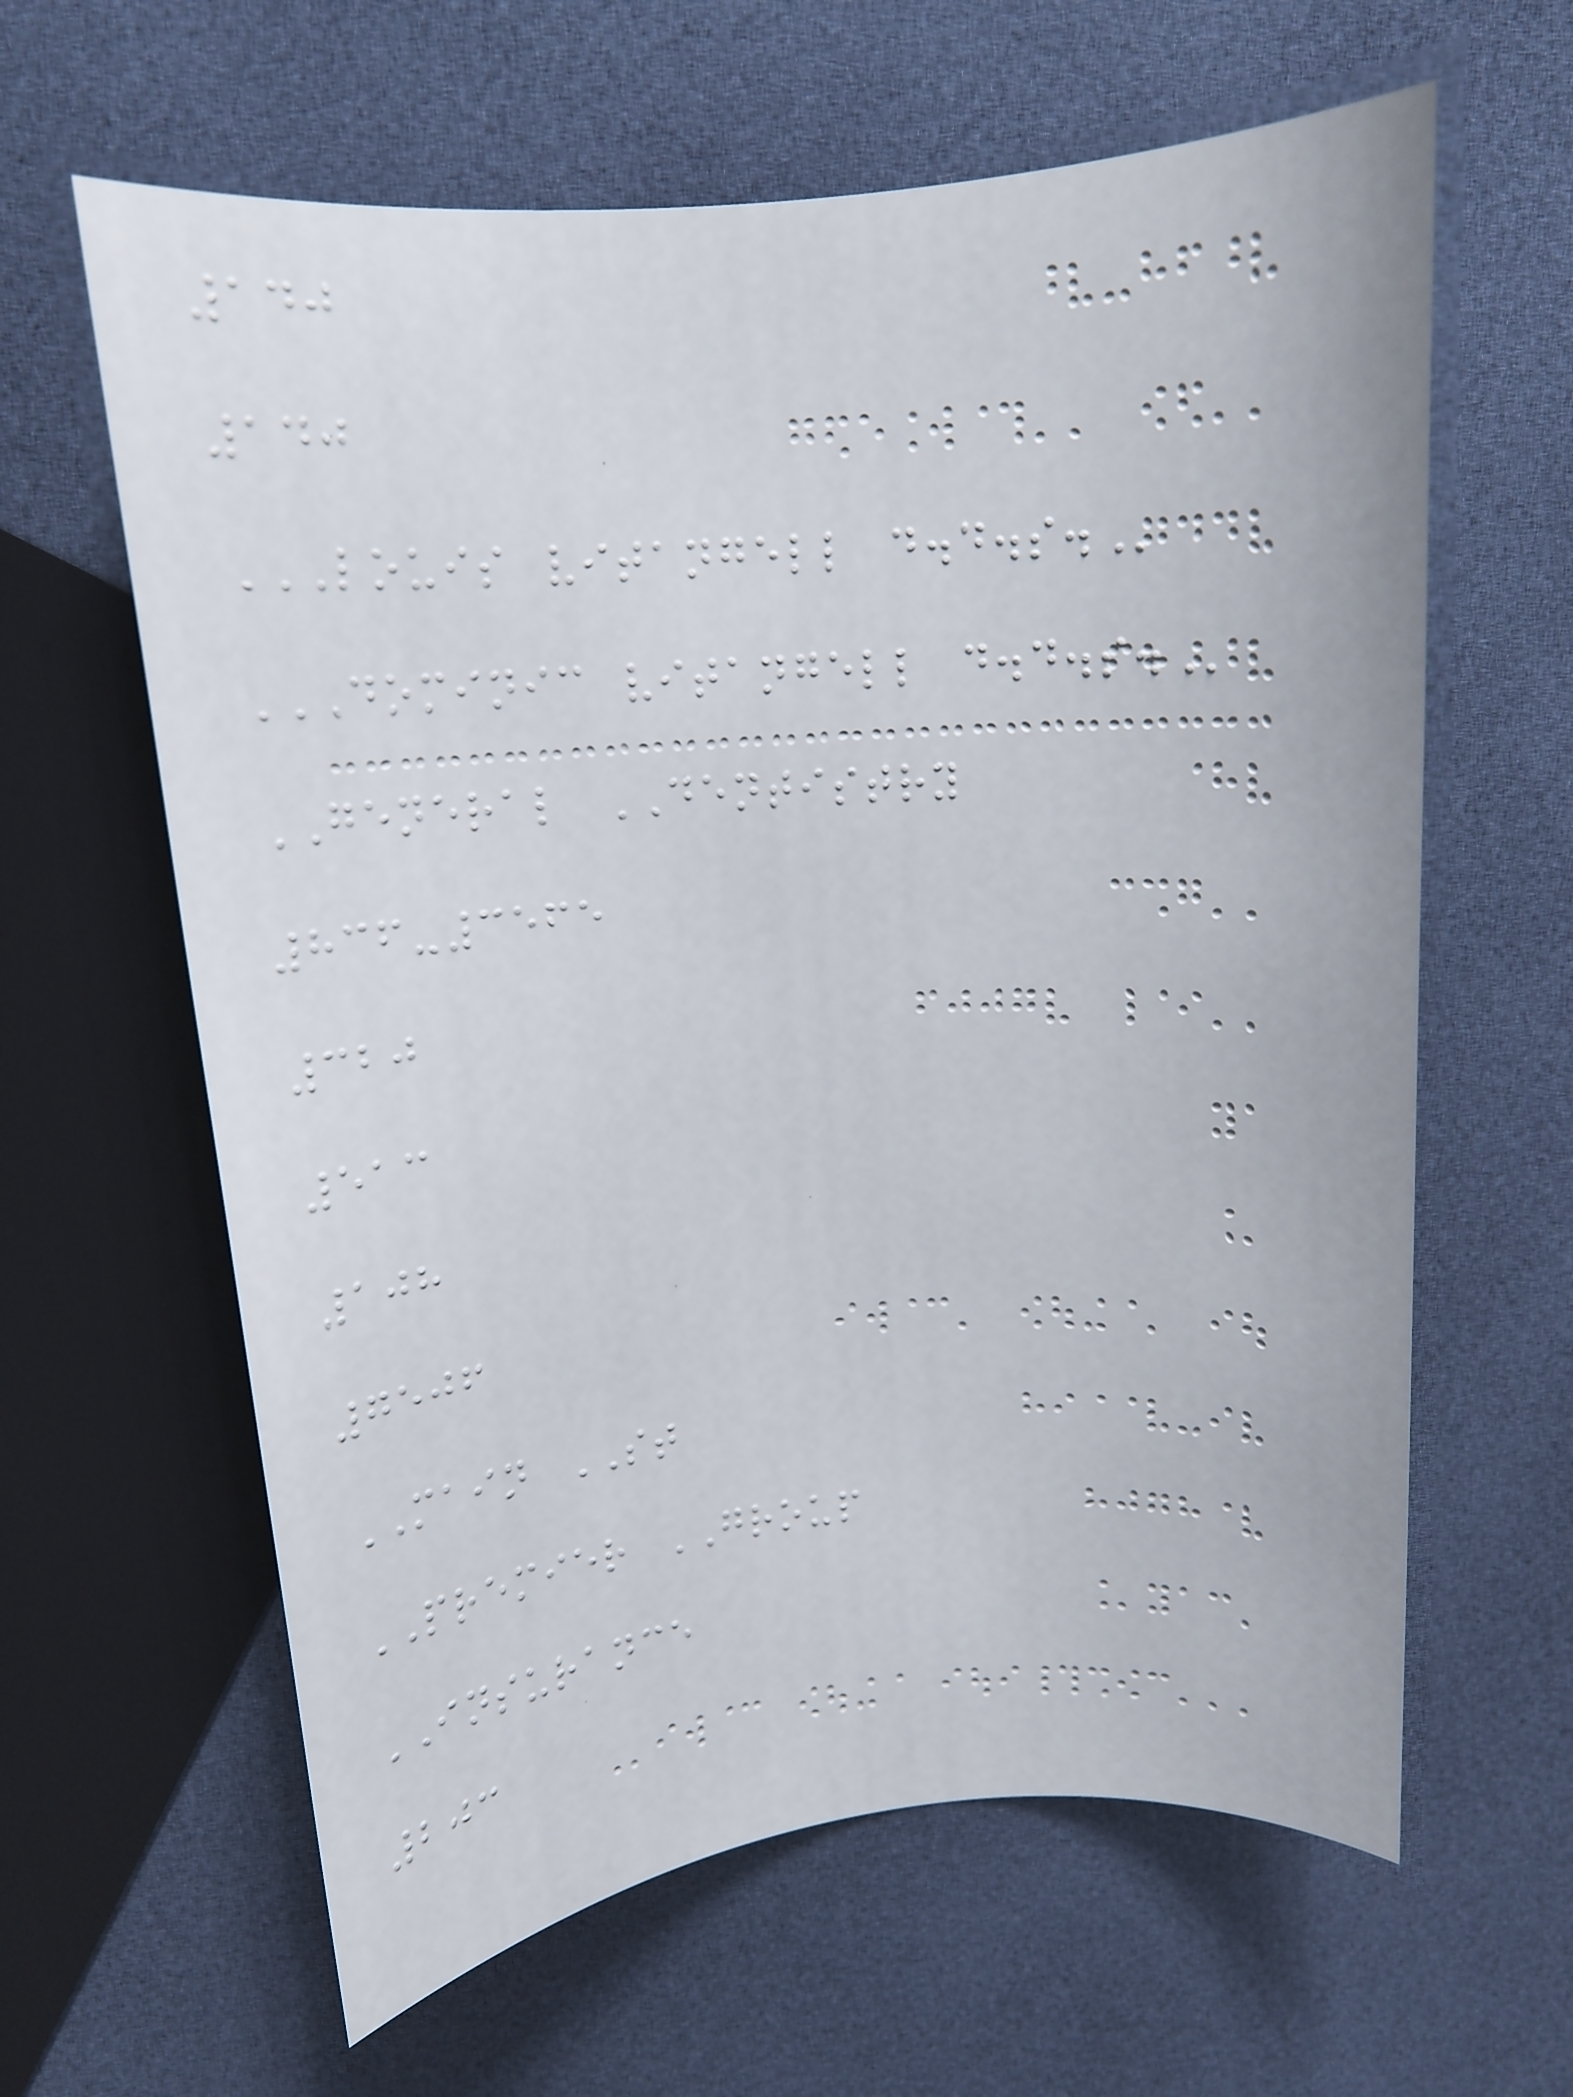140
140
LOUIS VITANGELL D.D.S.
DOMINIC VITANGELL D.D.S.
GENERAL DENTISTRY
836-3565
320
513
108
7506
MAIN ST
PREMIER GROUP
INSURANCE
203
